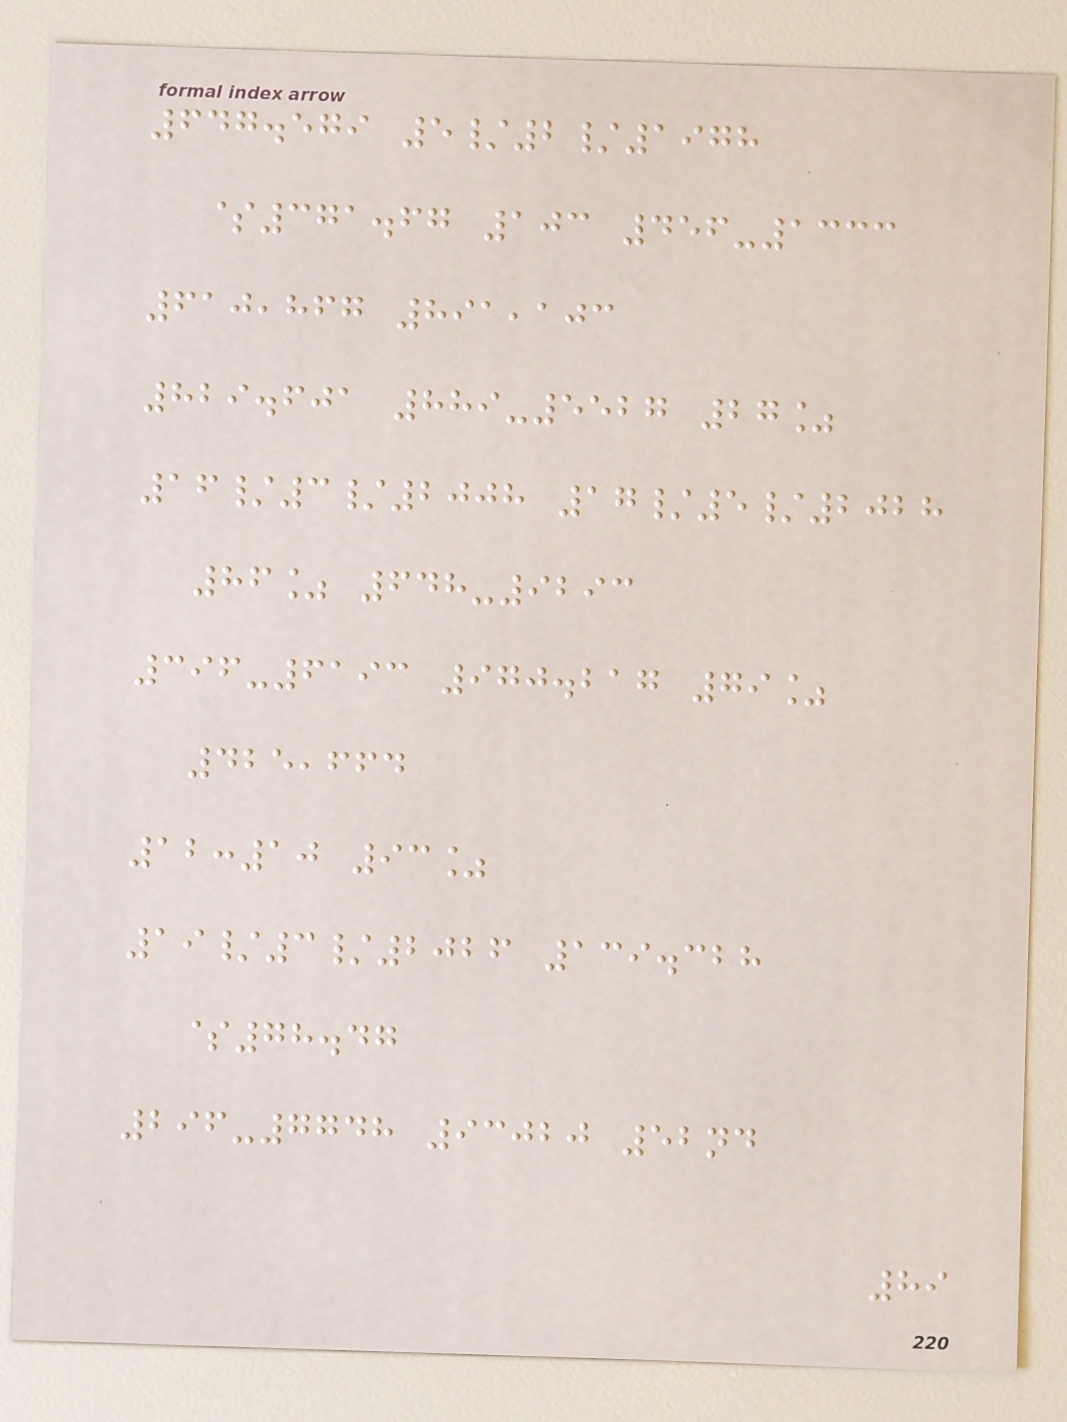647.579 5/2/1978
$371.67 103 456-1333
610,867 891,103
829.601 889-5527 27%
16/3/2008 17/5/2028
86% 648-9293
396-6193 970.217 79%
425,664
12:10 93%
19/3/2026 139.328
$78.47
296-7748 93020 52nd
89
